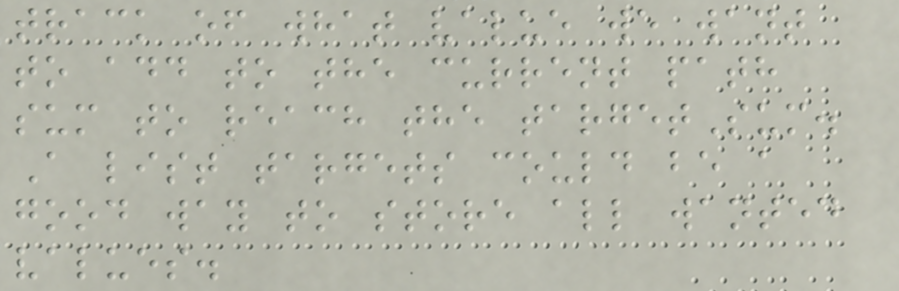track of what value we want
to add to the current path
sum to reach the targetSum.
A list targets could be a
good way to store all wanted
values.
